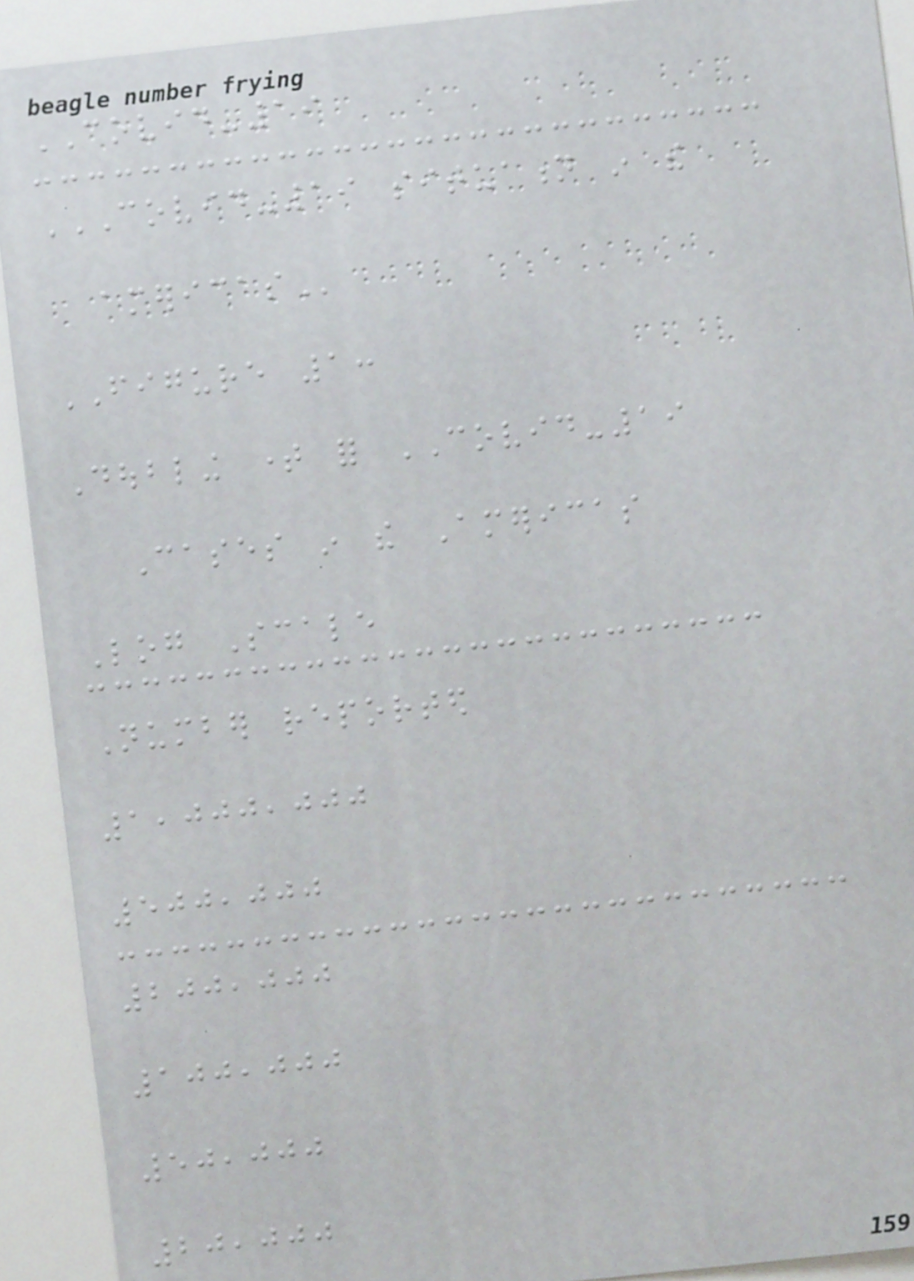COVID-19
COVID-19 SITUATION IN THE
AMERICAS
FIGURE 1:
Doubling time for COVID-19
Cases in the Americas
Log Scale
Number reported
1,000,000
500,000
200,000
100,000
50,000
20,000
